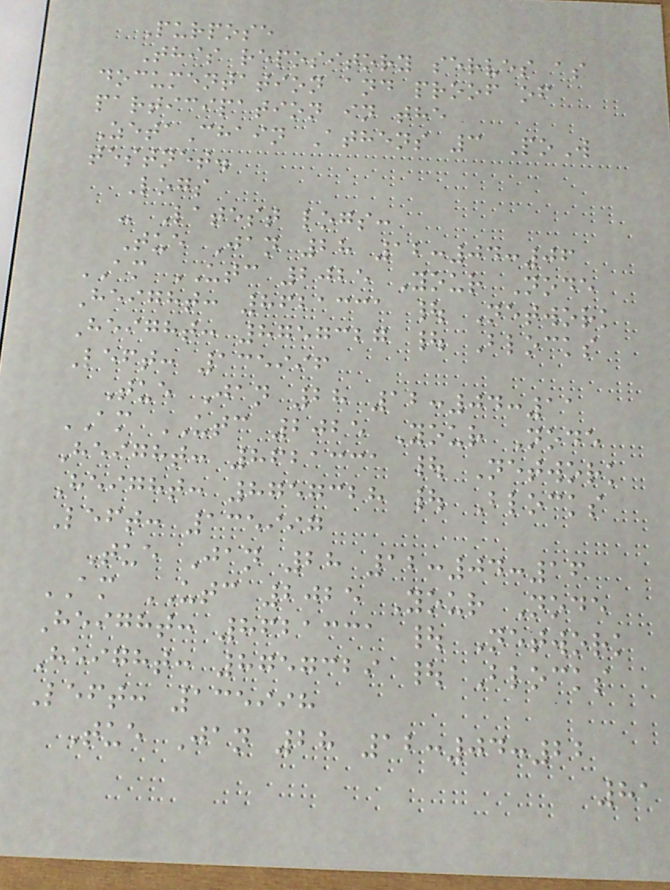Purpose
This repository serves as
documentation and proof of
participation in the
ZetaChain Athens 3 PoW
testnet.
Logs
- Latest logs:
Tue Jan 28 12:04:06
AM UTC 2025 Your Node
Height: 8621331 | Network
Height: 8757327 | Blocks
Left: 135996
Tue Jan 28 12:04:11
AM UTC 2025 Your Node
Height: 8621331 | Network
Height: 8757328 | Blocks
Left: 135997
Tue Jan 28 12:04:16
AM UTC 2025 Your Node
Height: 8621331 | Network
Height: 8757329 | Blocks
Left: 135998
Tue Jan 28 12:04:22
81
